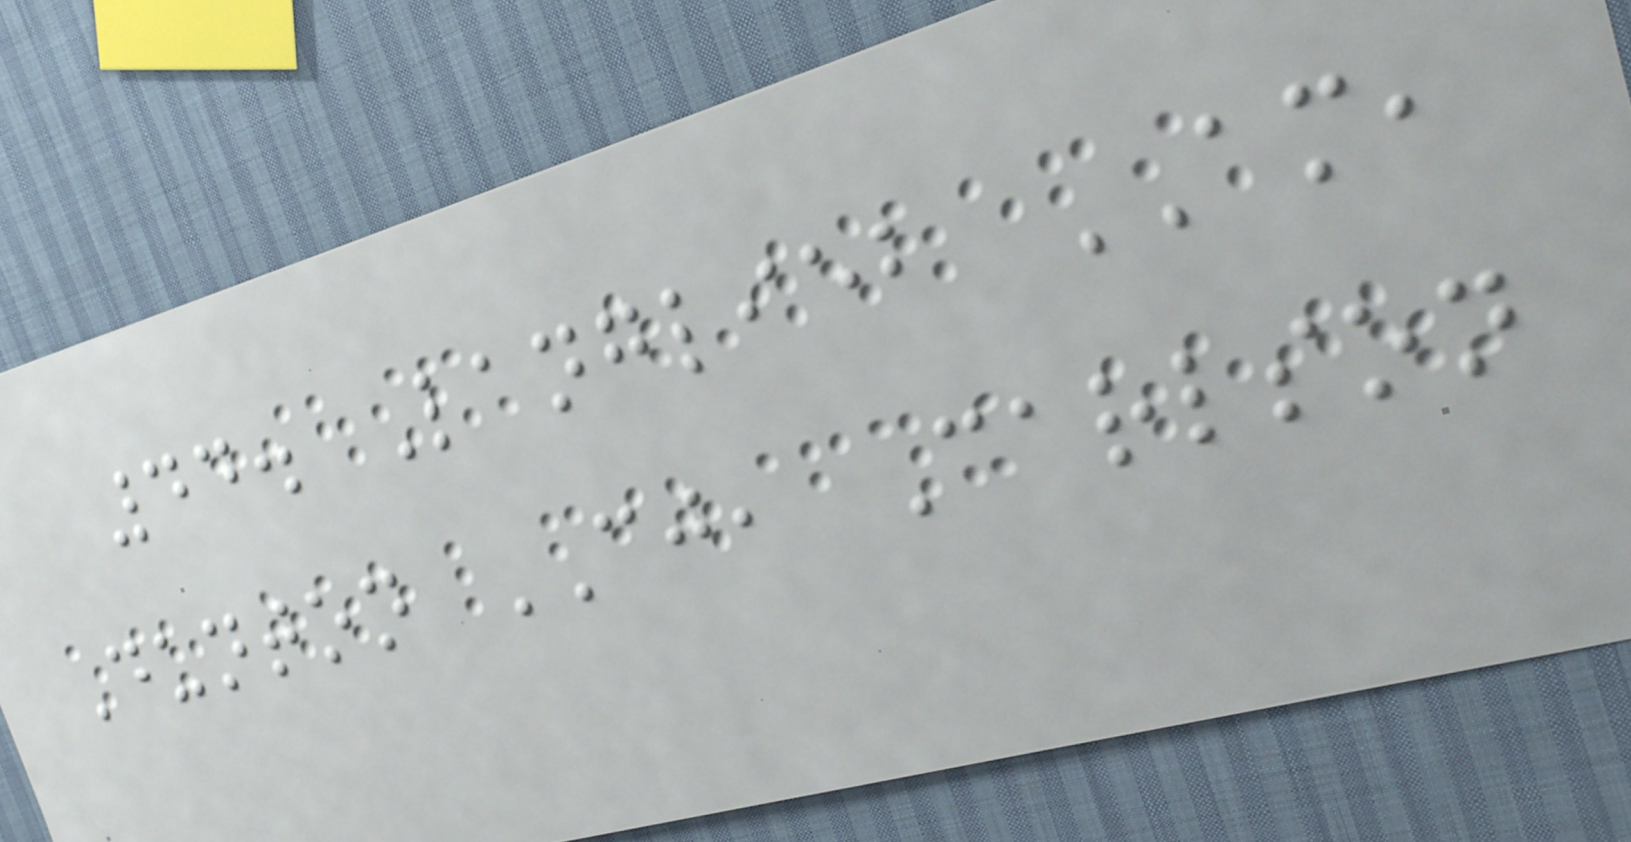44. Langlieb AM,
Dunton CJ, Carlson
